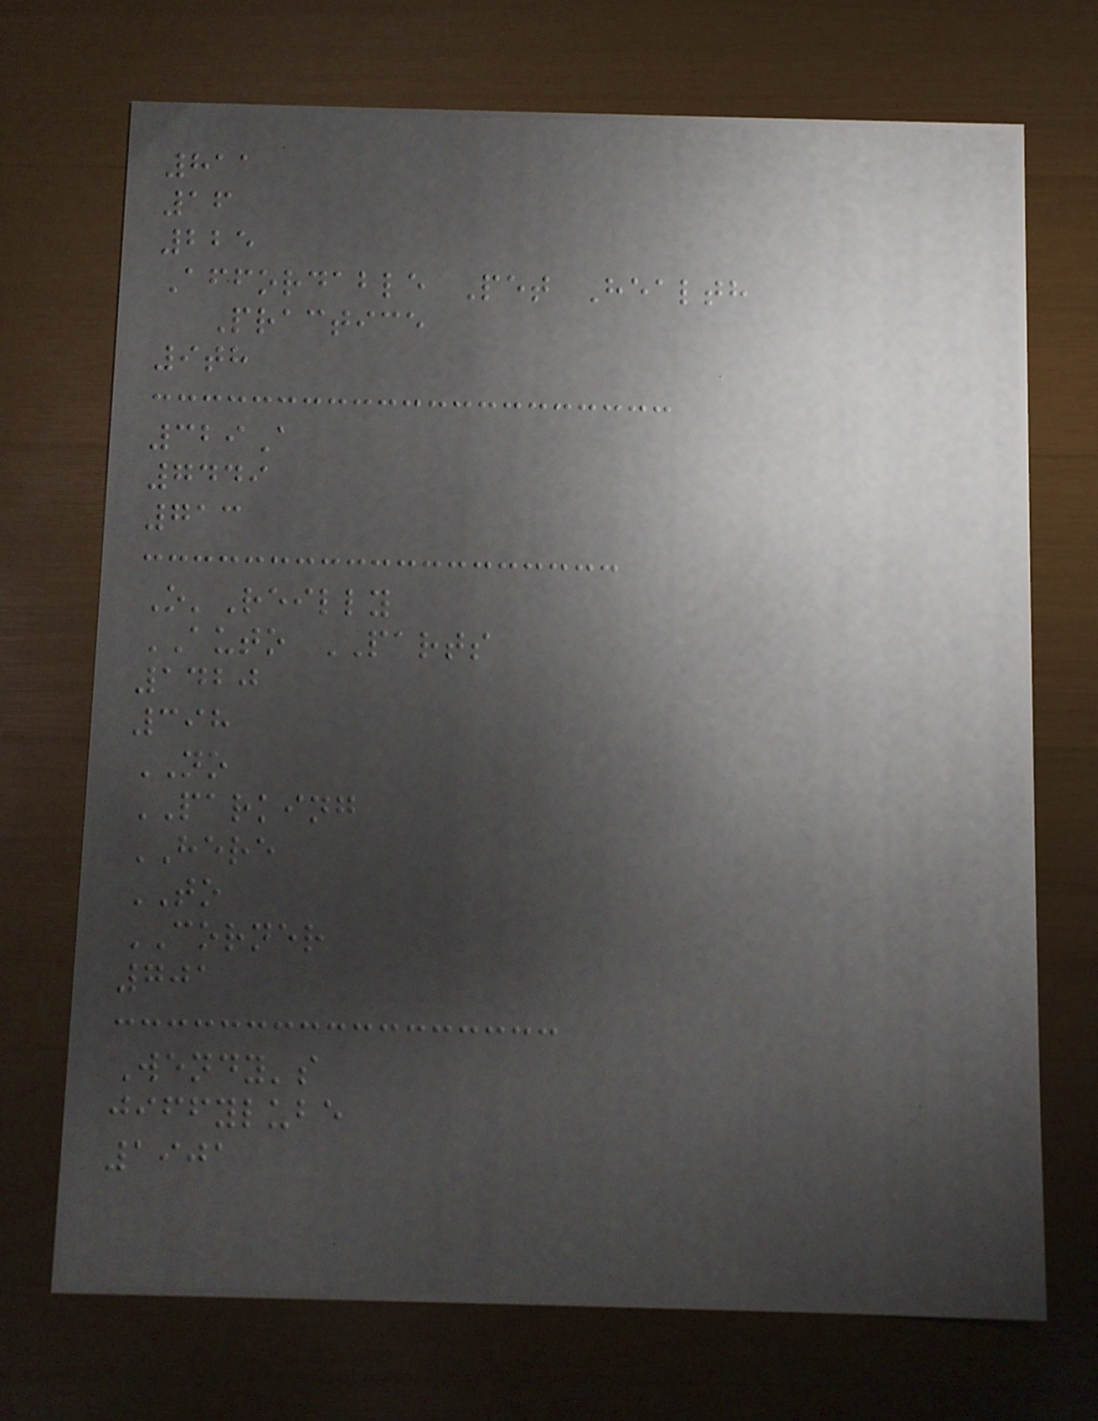811
16
225
Affordable Pet Health
Practice
9th
329A
7449
713
O'Reilly
AUTO PARTS
1420
398
NO
PARKING
HERE
TO
CORNER
701
Wendy's
jiffylube
1901
